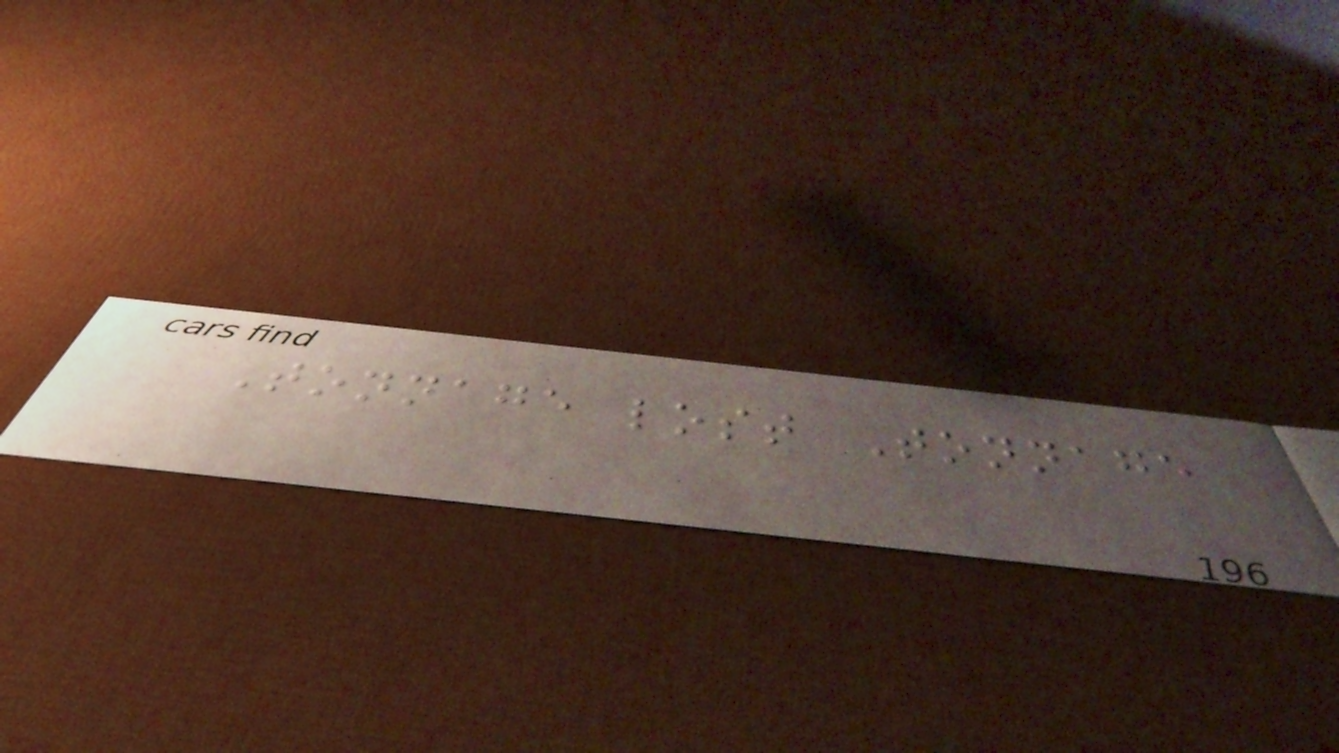Tonnage lost Tonnage
